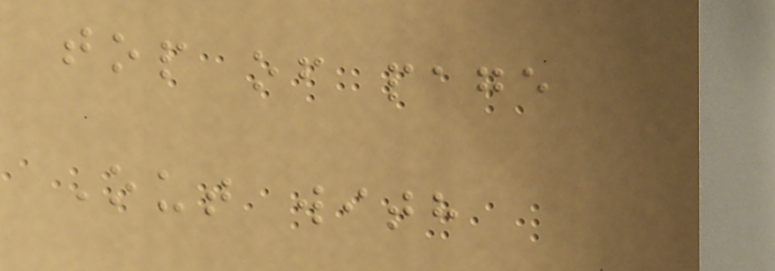top of page
Out with
